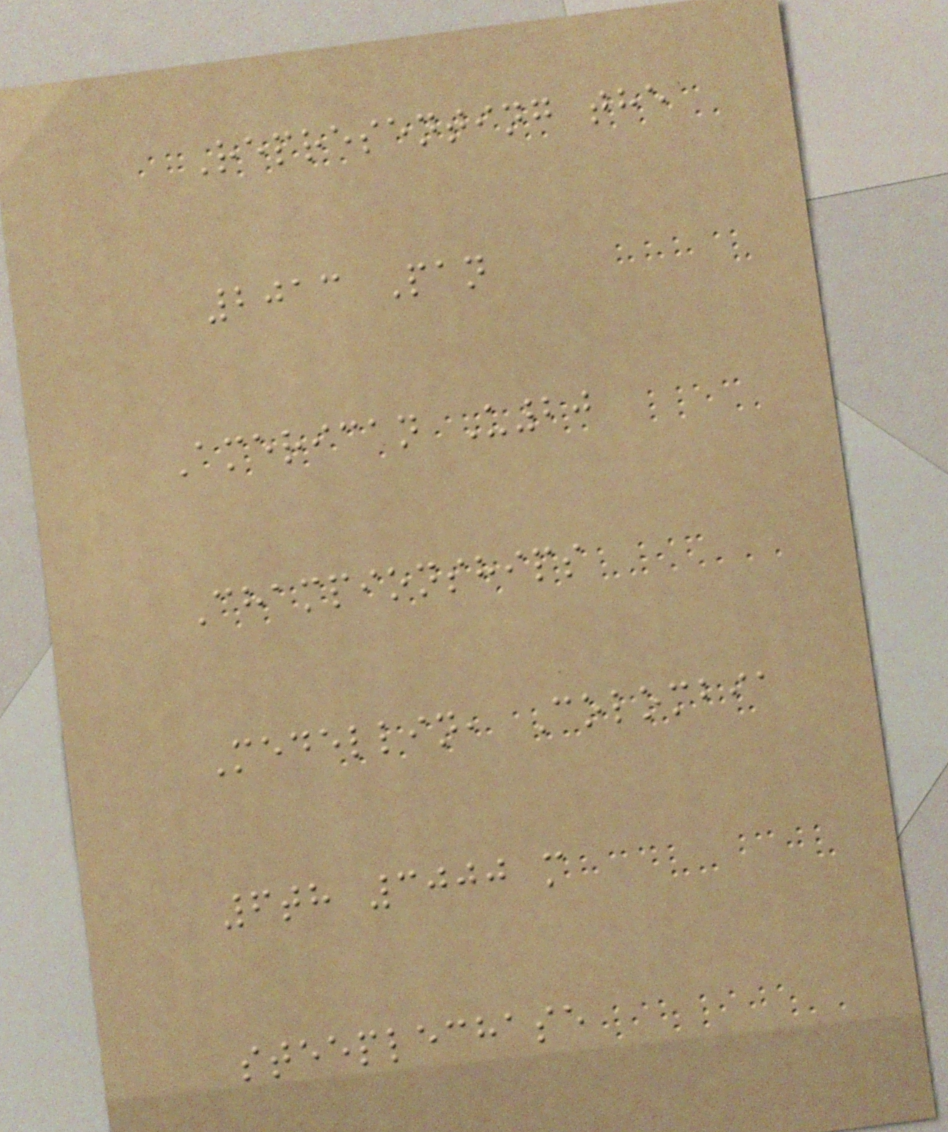Representing the
2013 Pan
American U20
Championships
Medellin, Colombia
6th 3000 m
steeplechase
